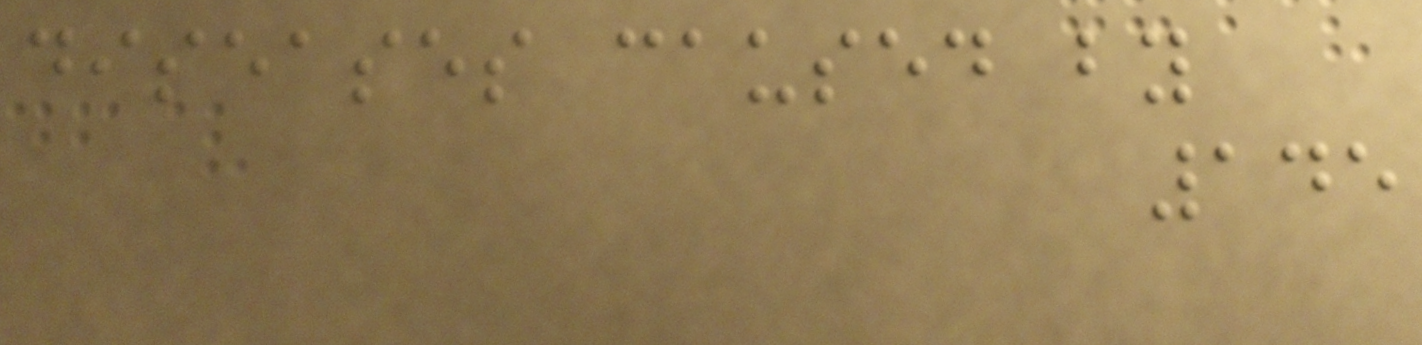diseases caused by
145
